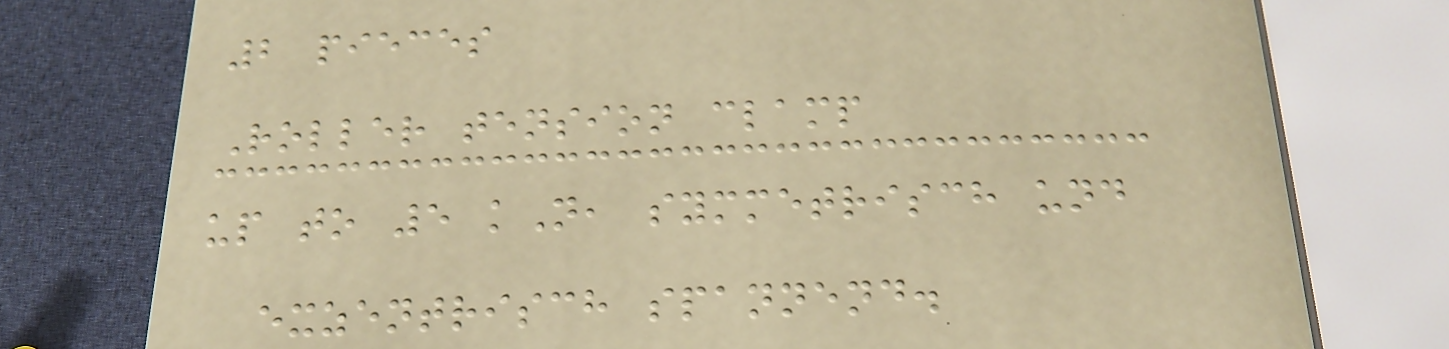2 pieces
Roller tension clamp
up to 5 kN, symmetrisch und
exzentrisch spannend.
